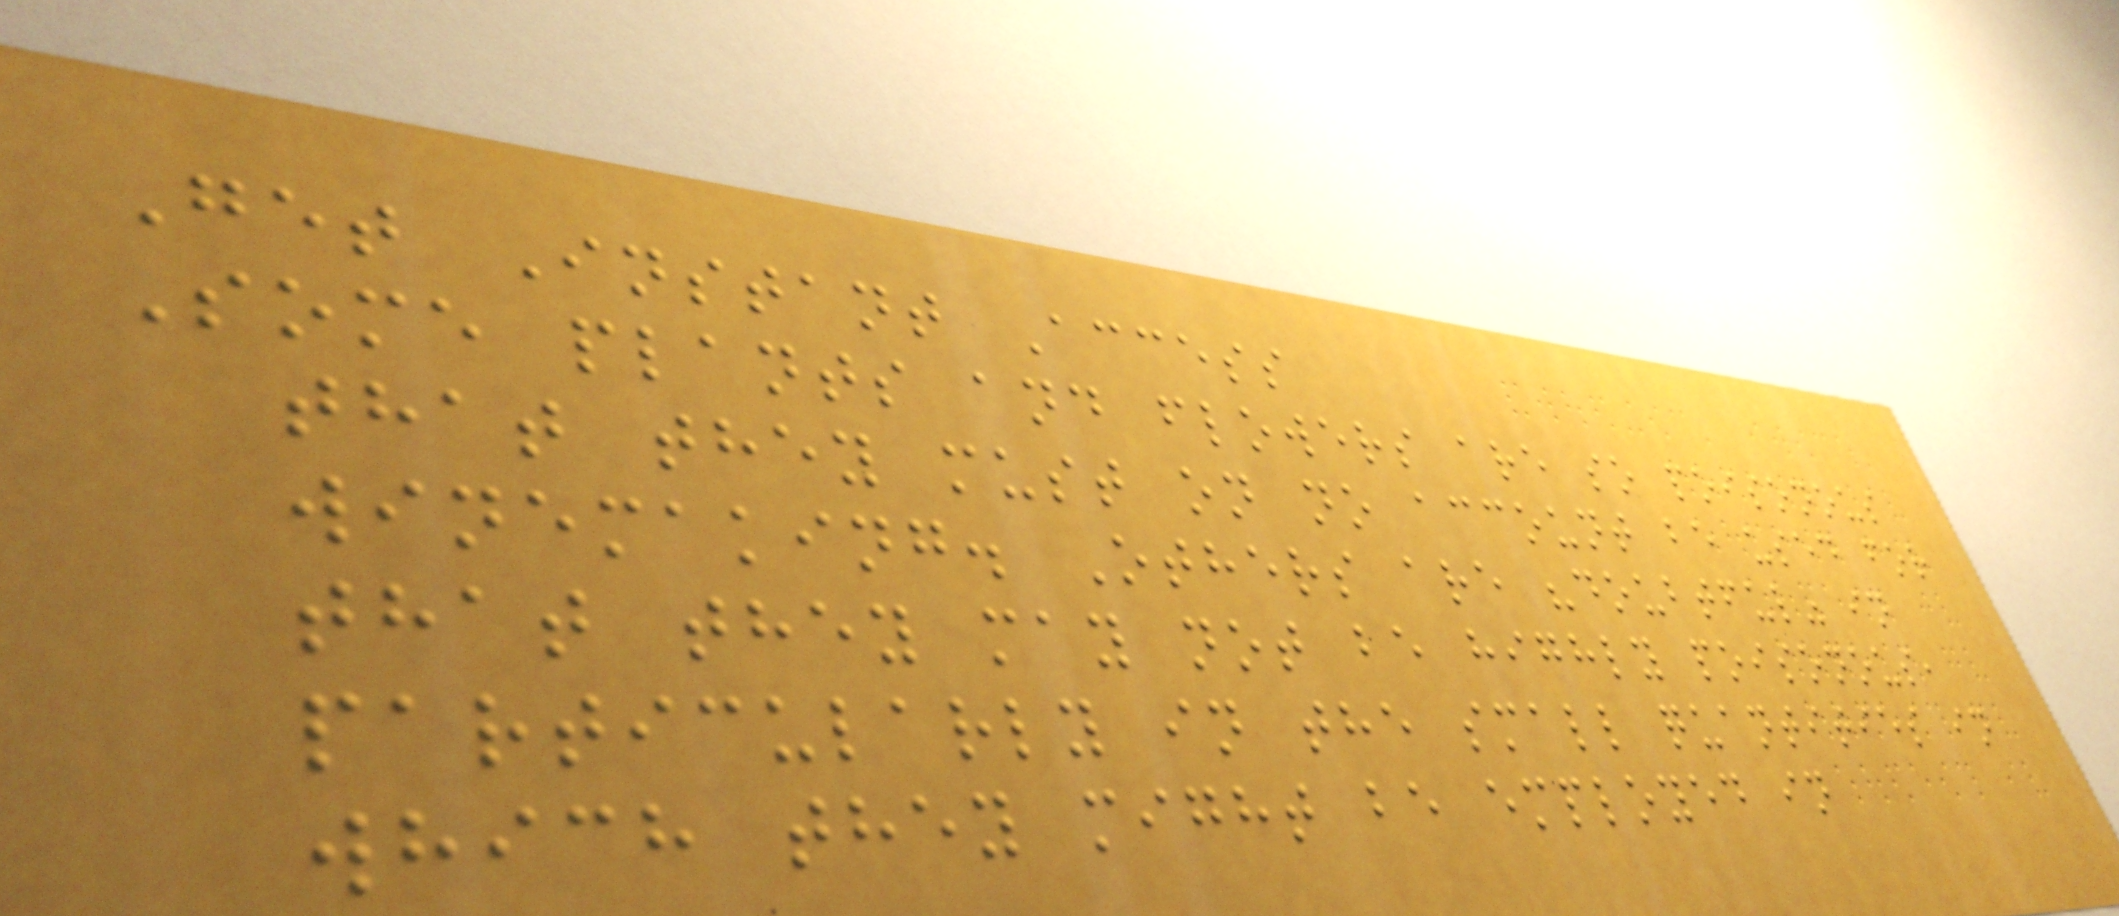Get Instant Access
Some plants and flowers are so poisonous
that they must on no account be used for
winemaking. Others are "doubtful" in
that they may not be highly poisonous,
particularly in the small quantities in
which they might be employed in
